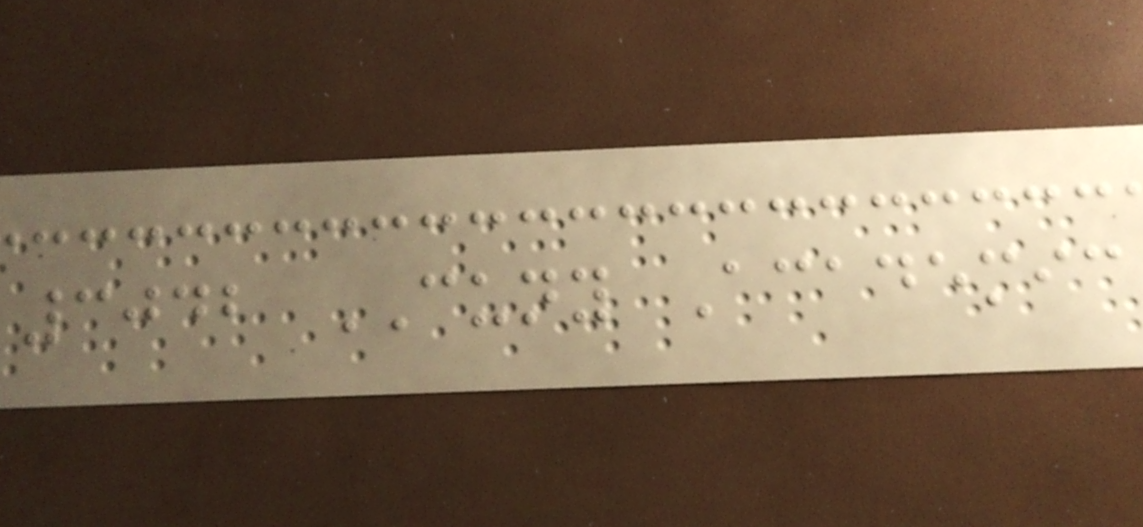3042 CUNY Academic
